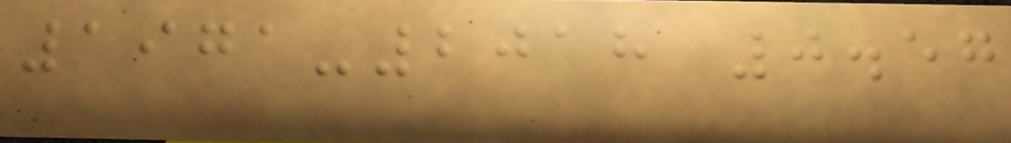1971-2018 0.57
